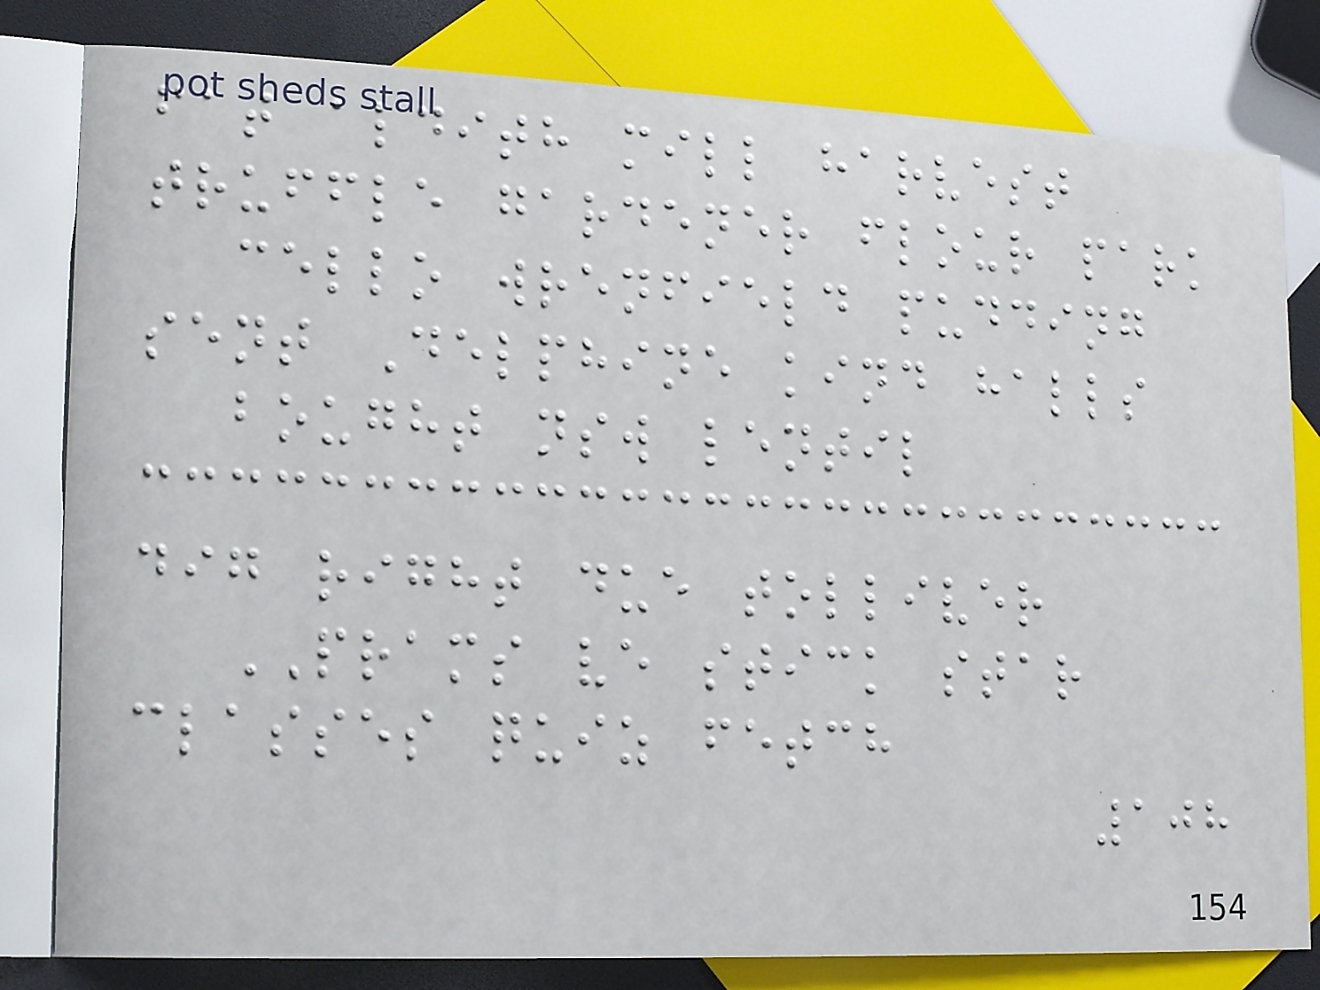fat aldith mill harvest
truffle gardener flour park
cello wrenfield pudding
sent Delphine kind halls
bought nsw lentil
dig right due tolliver
PRAMS ve stick star
classes quiz fetch
108
